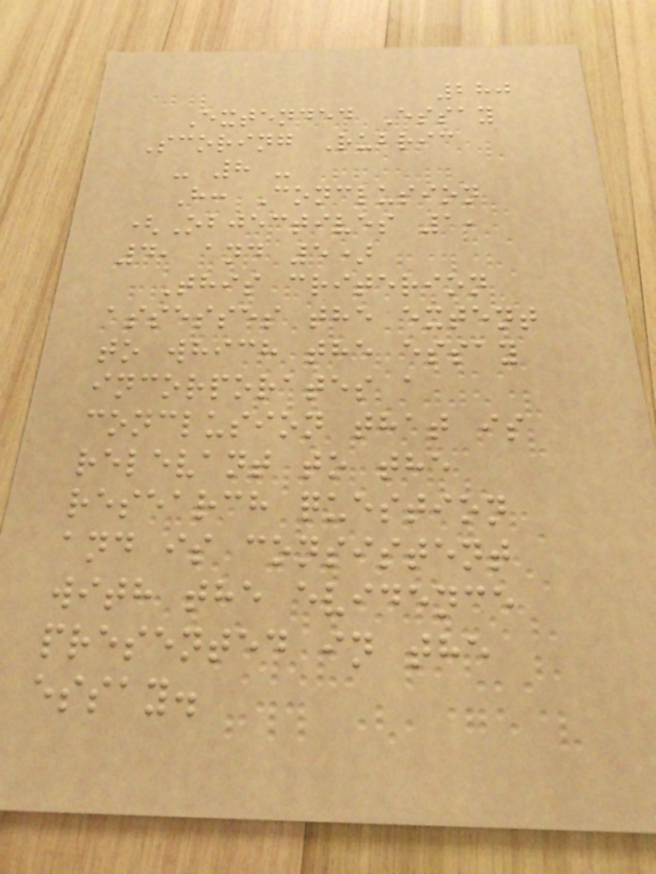280
Extended Essay
Scoring Rubric
- 8 -
H: Conclusion
(Objectives 1,
4, and 5)
This criterion
assesses the extent
to which the essay
incorporates a
conclusion that is
relevant to the
research question
and is consistent
with the evidence
presented in the
essay.
